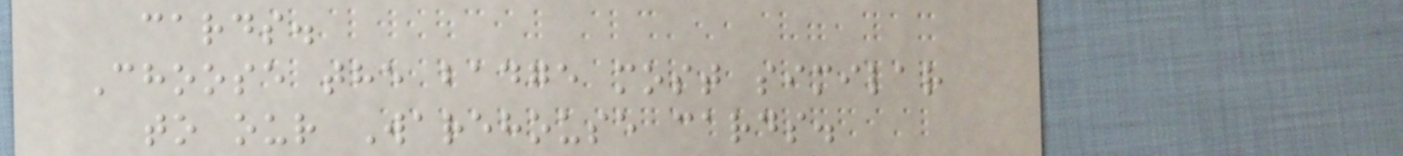cards.
Choose the badge most similar
to our Warehouse cards.
